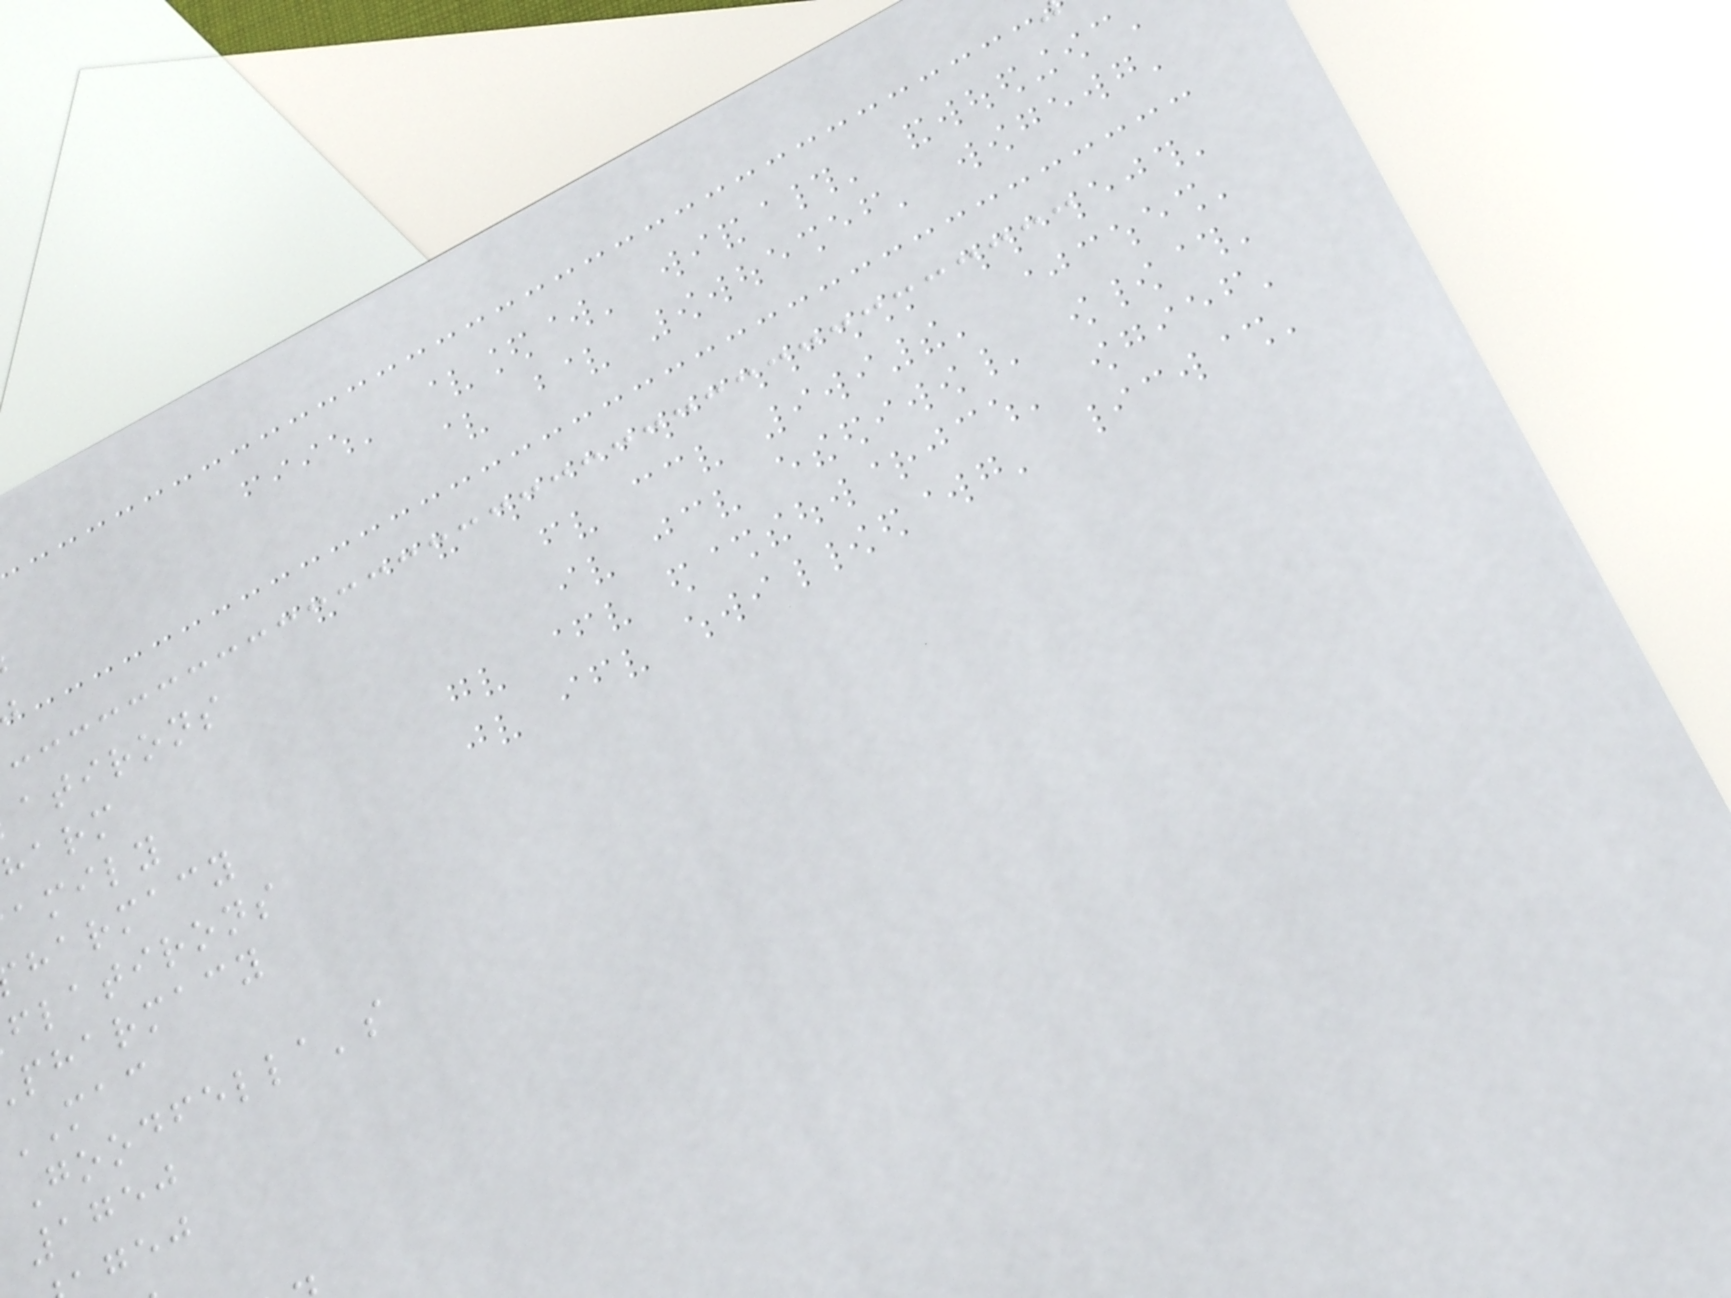atirons
harm
amily
harmacy
flatirons
pharmacy
MAC
Goodfella's
1750
